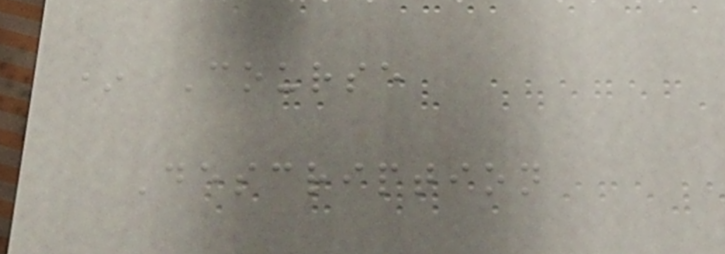* Course
Description
